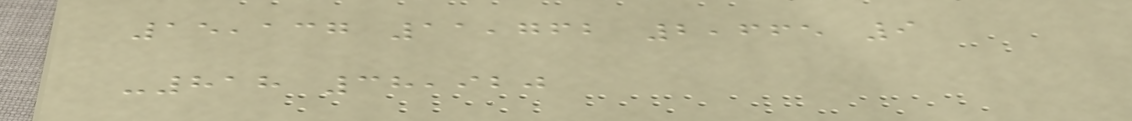15,137 11,762 2,665 9
-818 38,920
